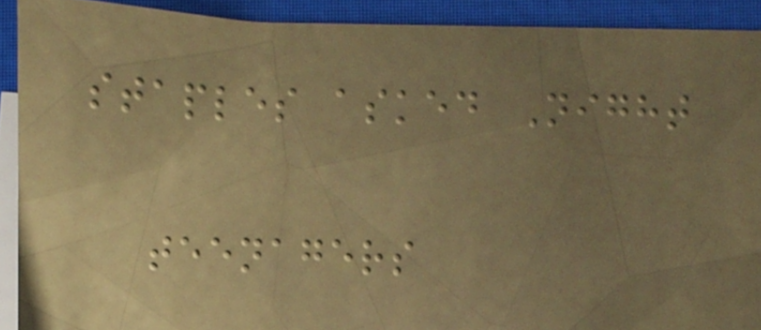staples asked Night
teenagers
